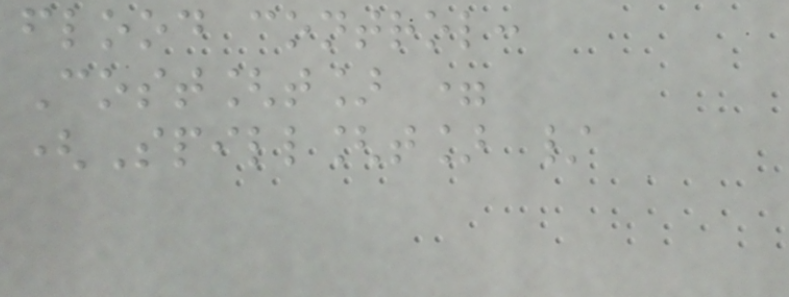flood control:
Cost[t] =
(Spill[t] /
